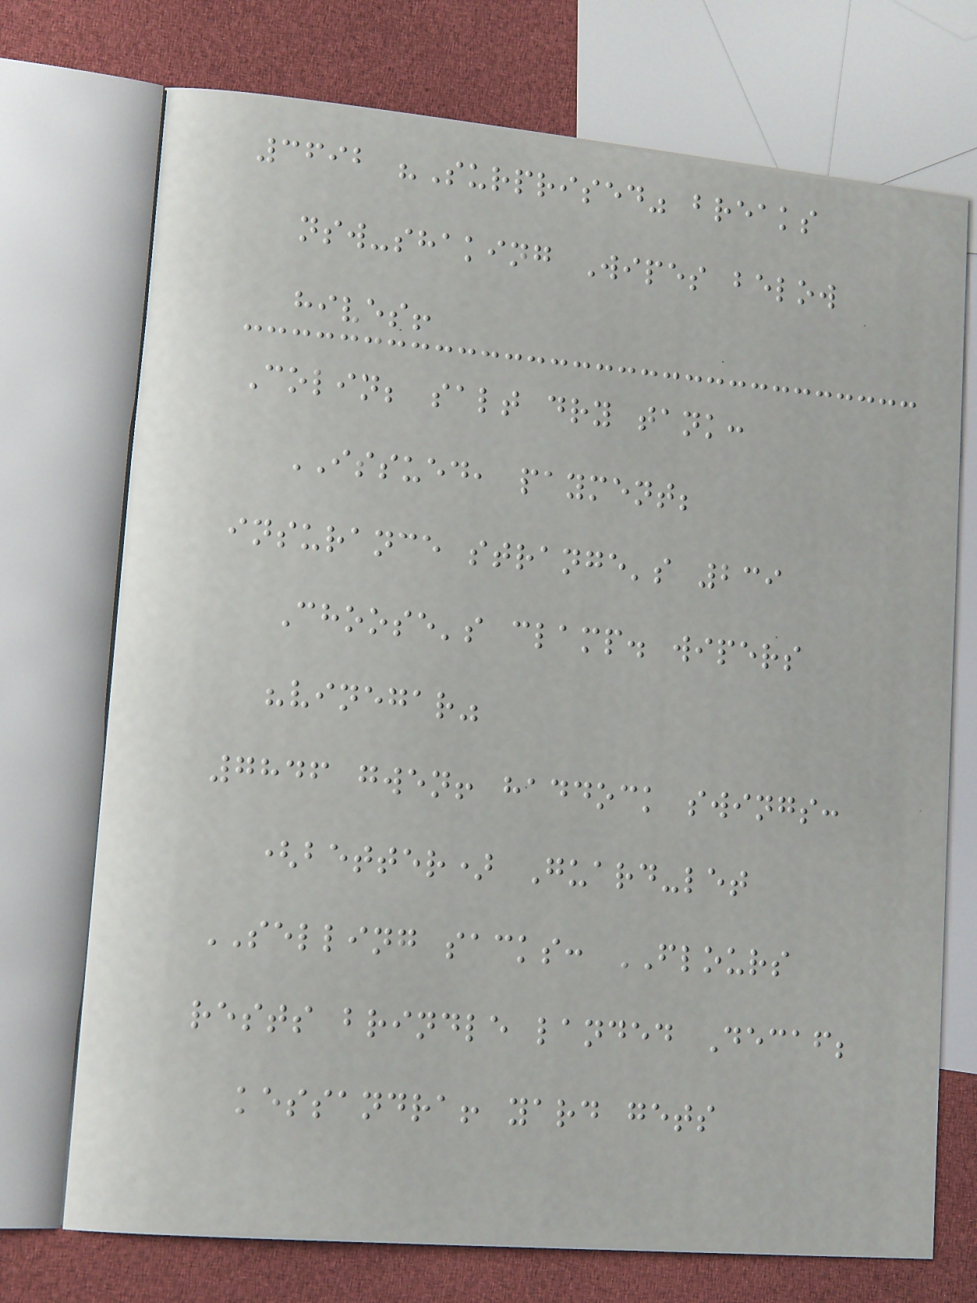3692 "Surprised" breaks
nsw-shaking Wipes below
hives!
Colin; salt dry tank:
ISSUED, payment;
insurance strange's 239
Choose's clamp. wipers
"vinegar"
7846 gwen! haddock swings:
(better) Guard-let
SELLING sacks: FLOURS
rests brindle landed Decaf;
kessandra! yard gets
